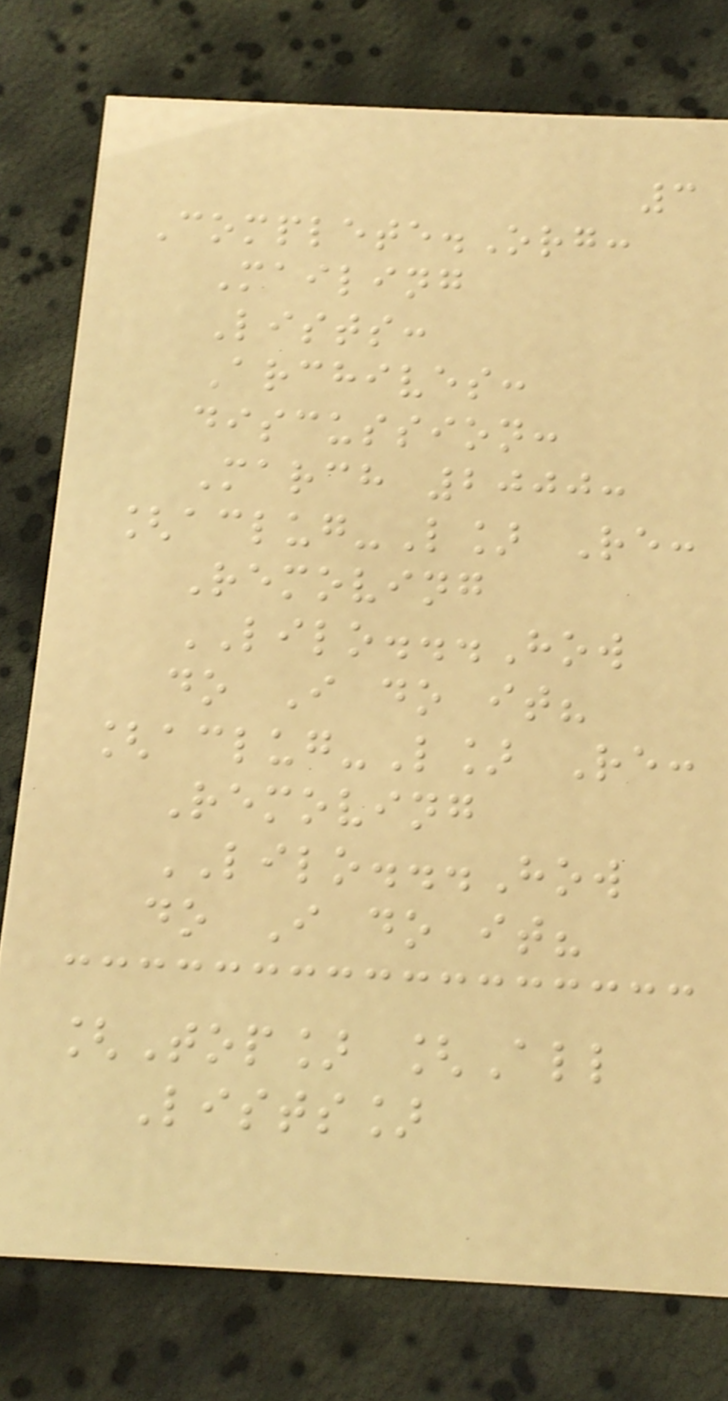3
Complete.Org:
Mailing
Lists:
Archives:
discussion:
March 2000:
[aclug-L] Re:
Removing
LILO...How
do I do it?
[aclug-L] Re:
Removing
LILO...How
do I do it?
[Top] [All
Lists]
